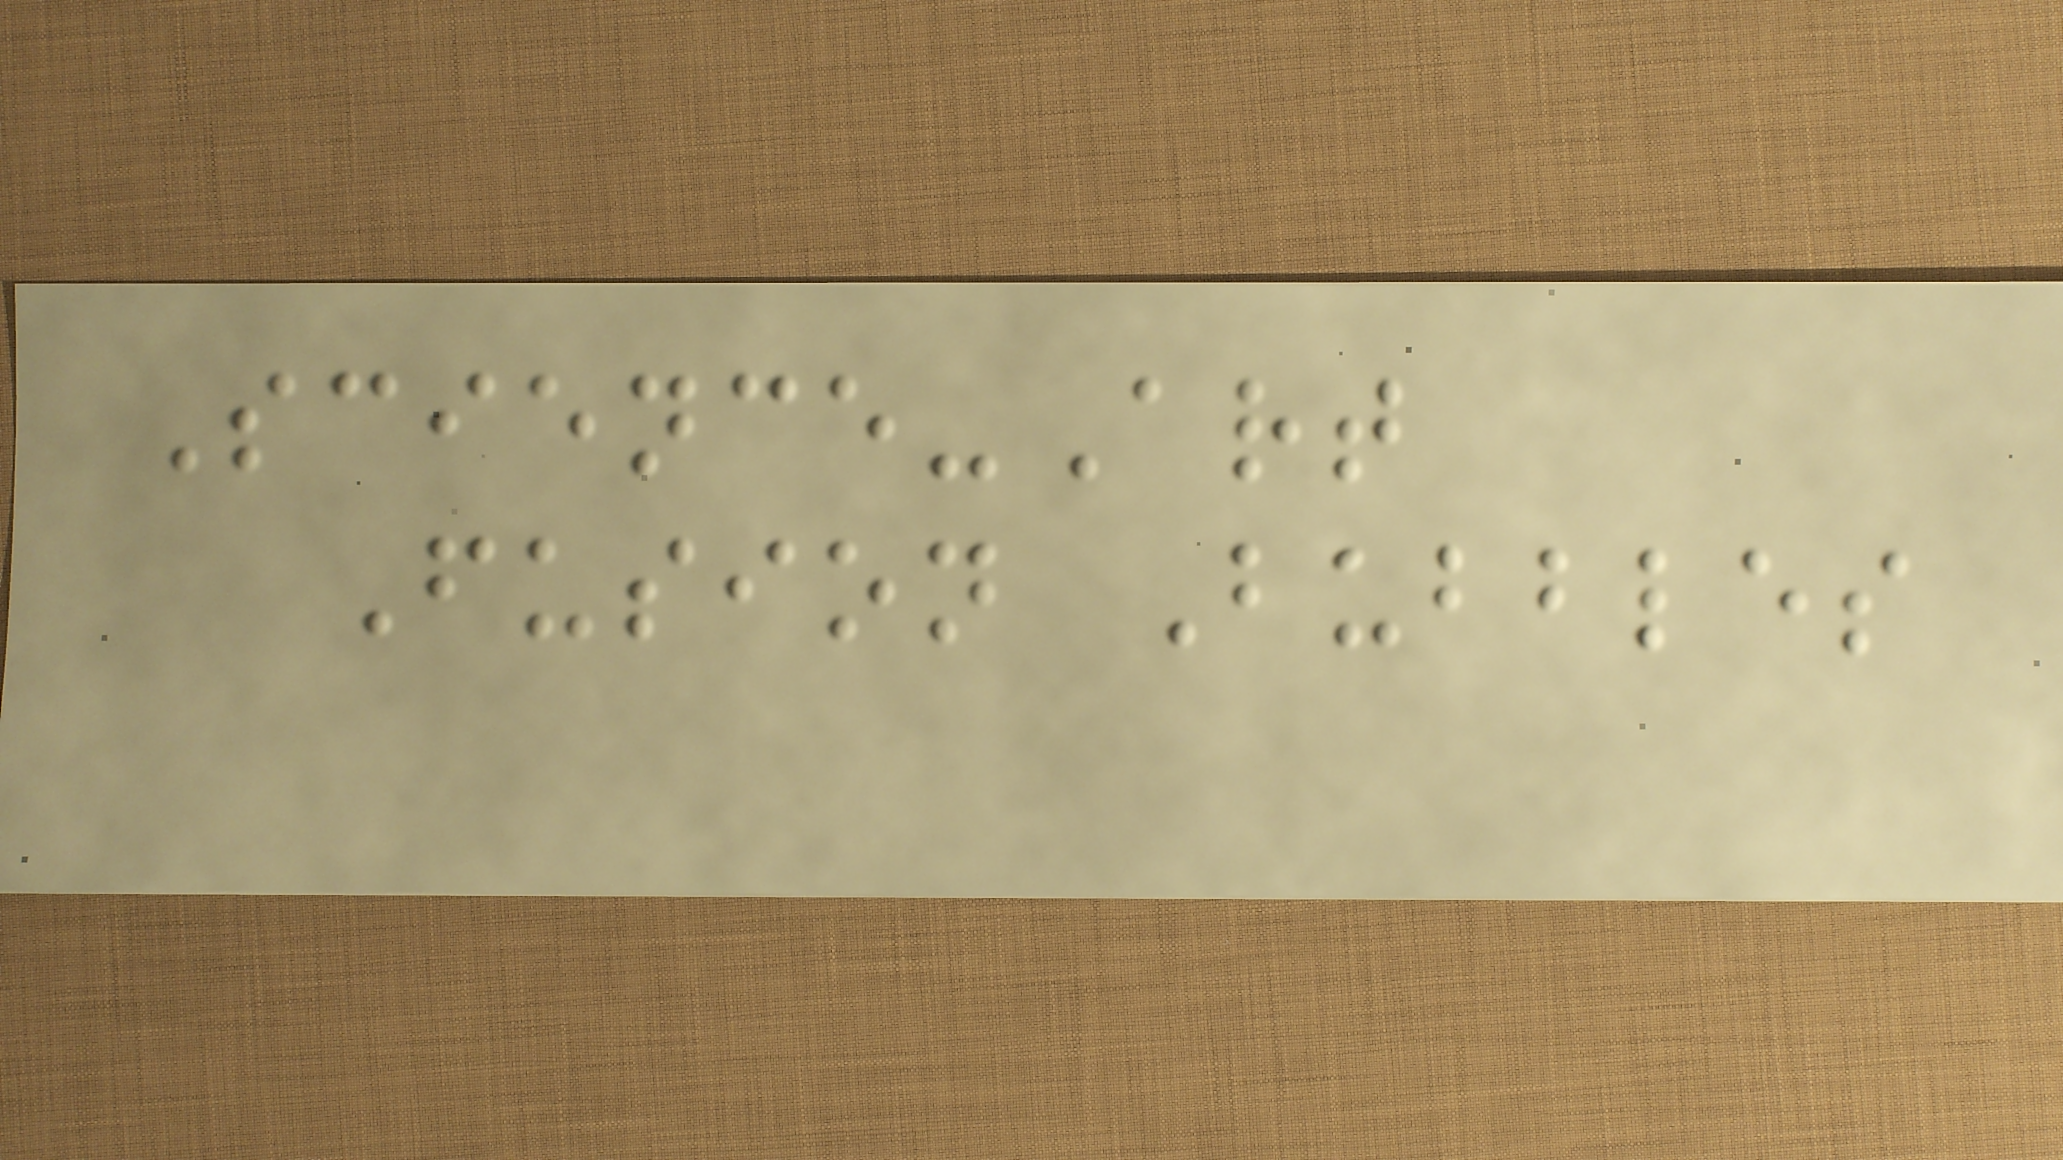Science-Art
Fusion Bubbles
